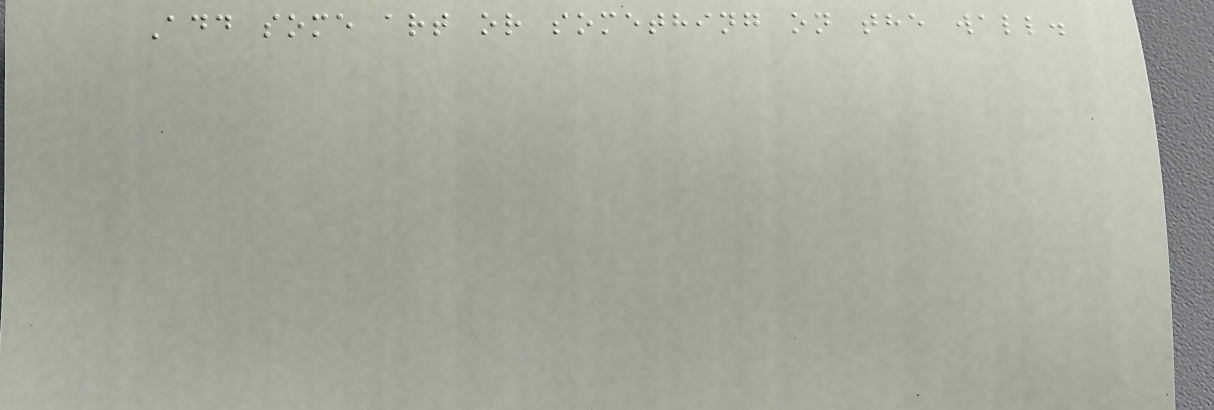Add some art or something on the wall.
